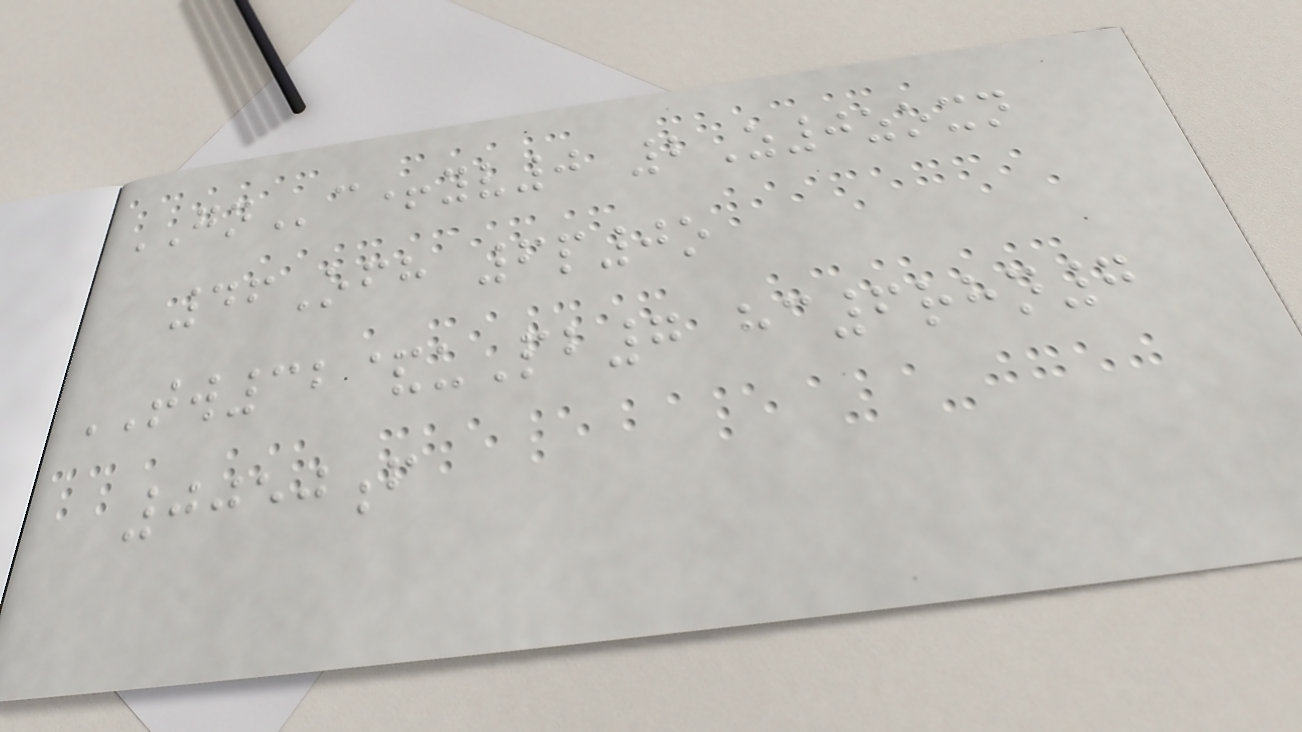GNc+yv0 2Z0zoxn
46Ofh 6p0o
TW32&uPb7 hc6rhn7
0050f
